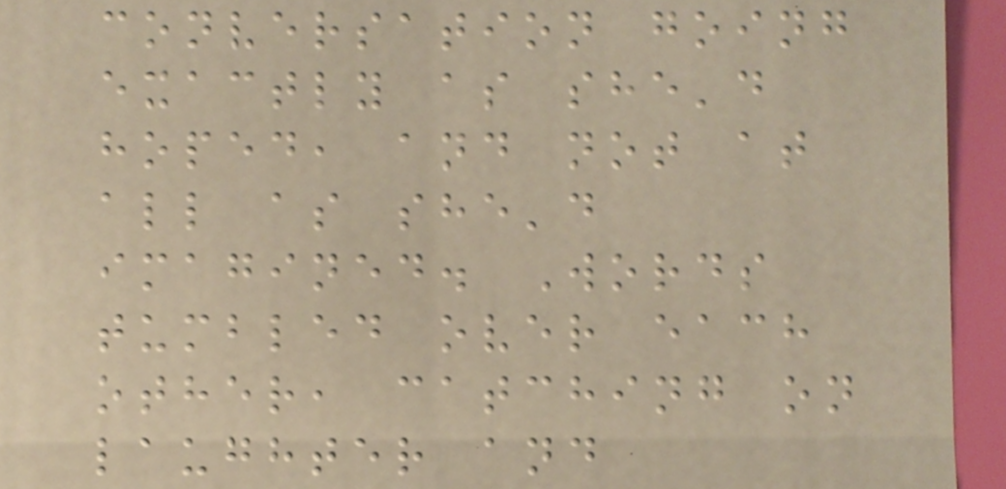conversation going
exactly as she'd
hoped, and not at
all as she'd
imagined. Words
tumbled over each
other, catching on
laughter and
